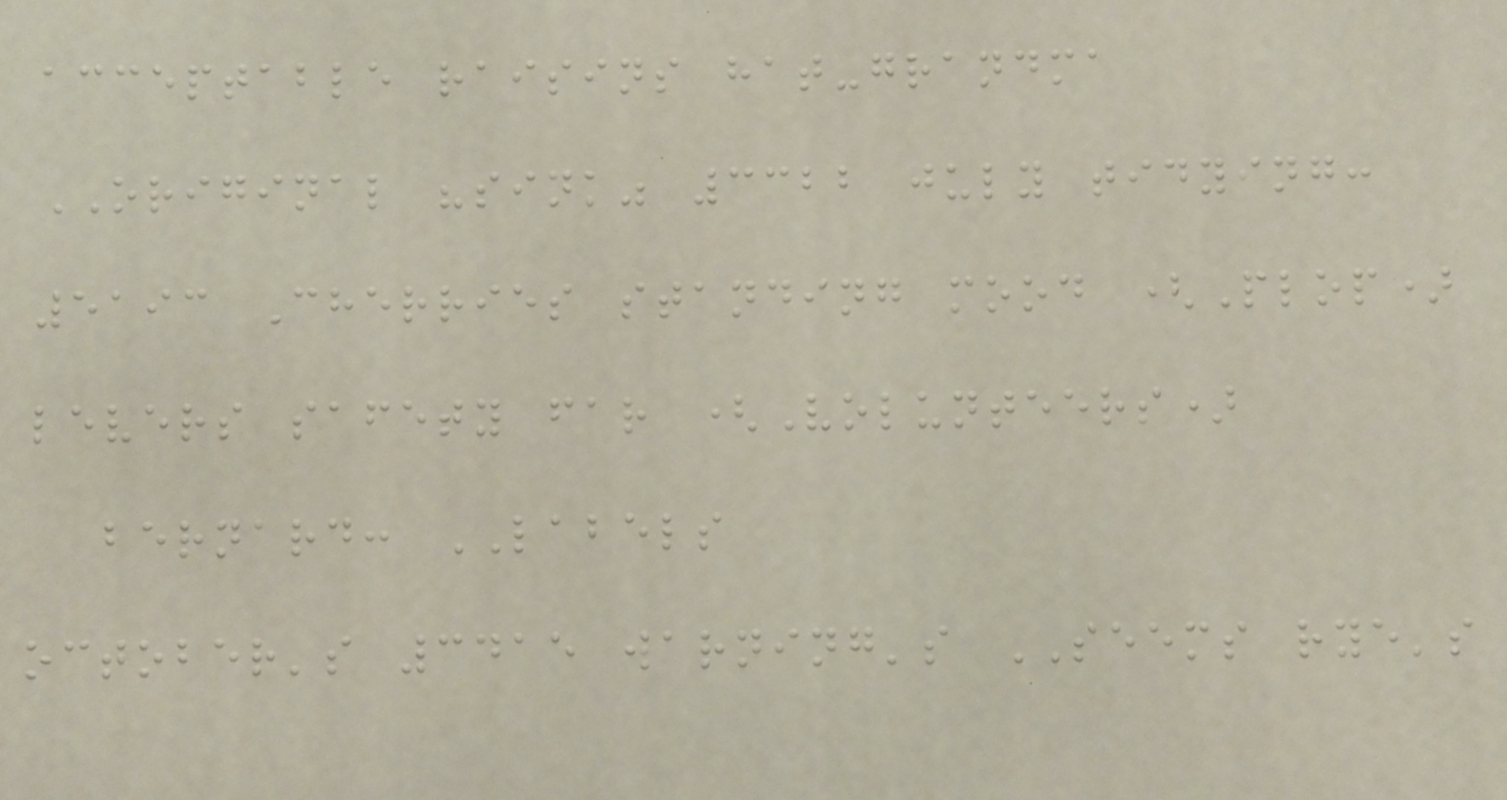acceptable raisins hat-grandma
ORIGINAL "sink" 3322 july tidying:
5193 Cherries standing mood (Plop)
levers safety far (Volunteers)
bernard: LABELS
october's 3415 warning's SEEMS rye's
